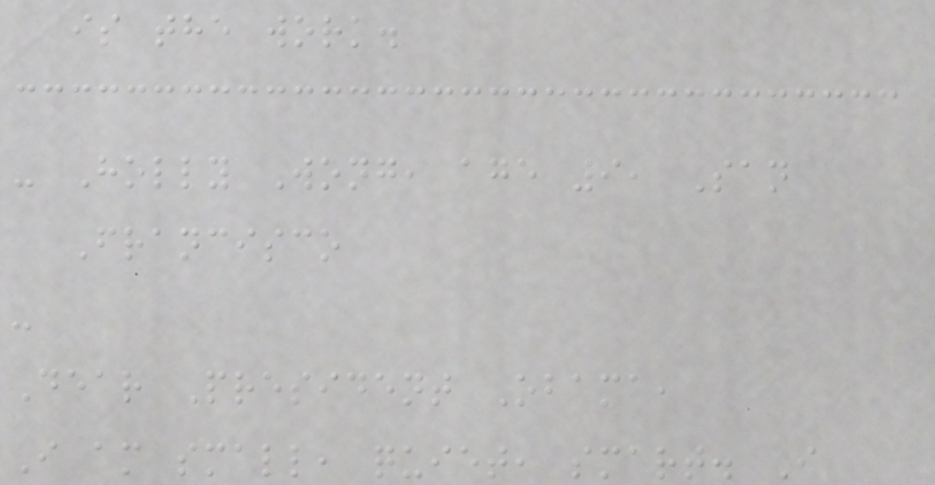is the work.
- Holly Wong, age 9, San
Francisco
-
Dear President Obama,
I am small, quiet, smart. I
